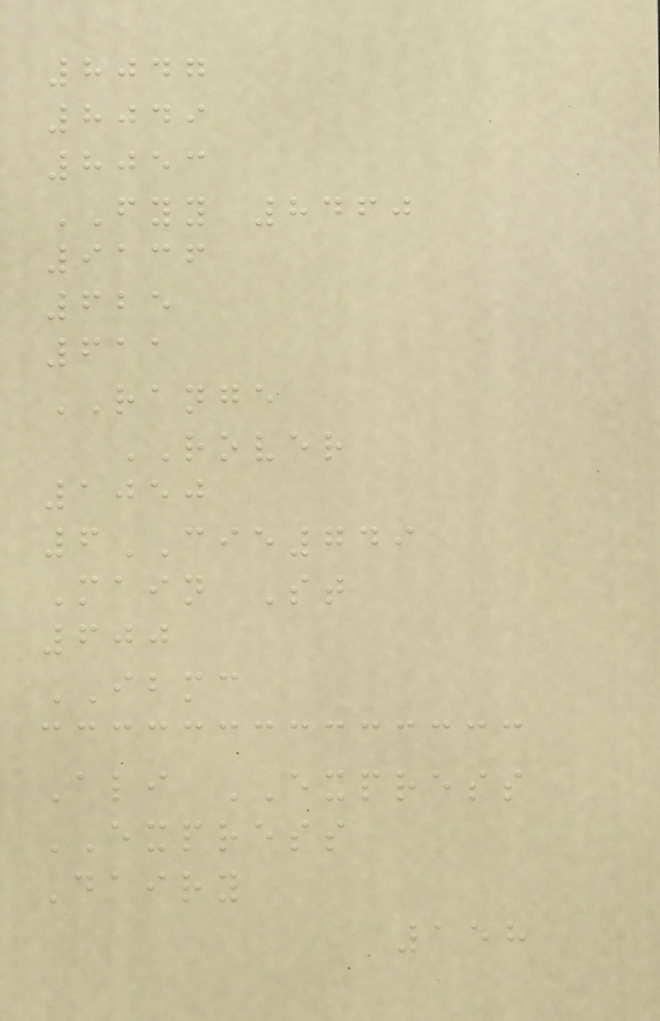8047
8049
8053
FYY 8460
9136
625
611
RANGE
ROVER
1050
6CIE749
Main St
600
IBMC
Ali EXPRESS
EXPRESS
Dairy
158
